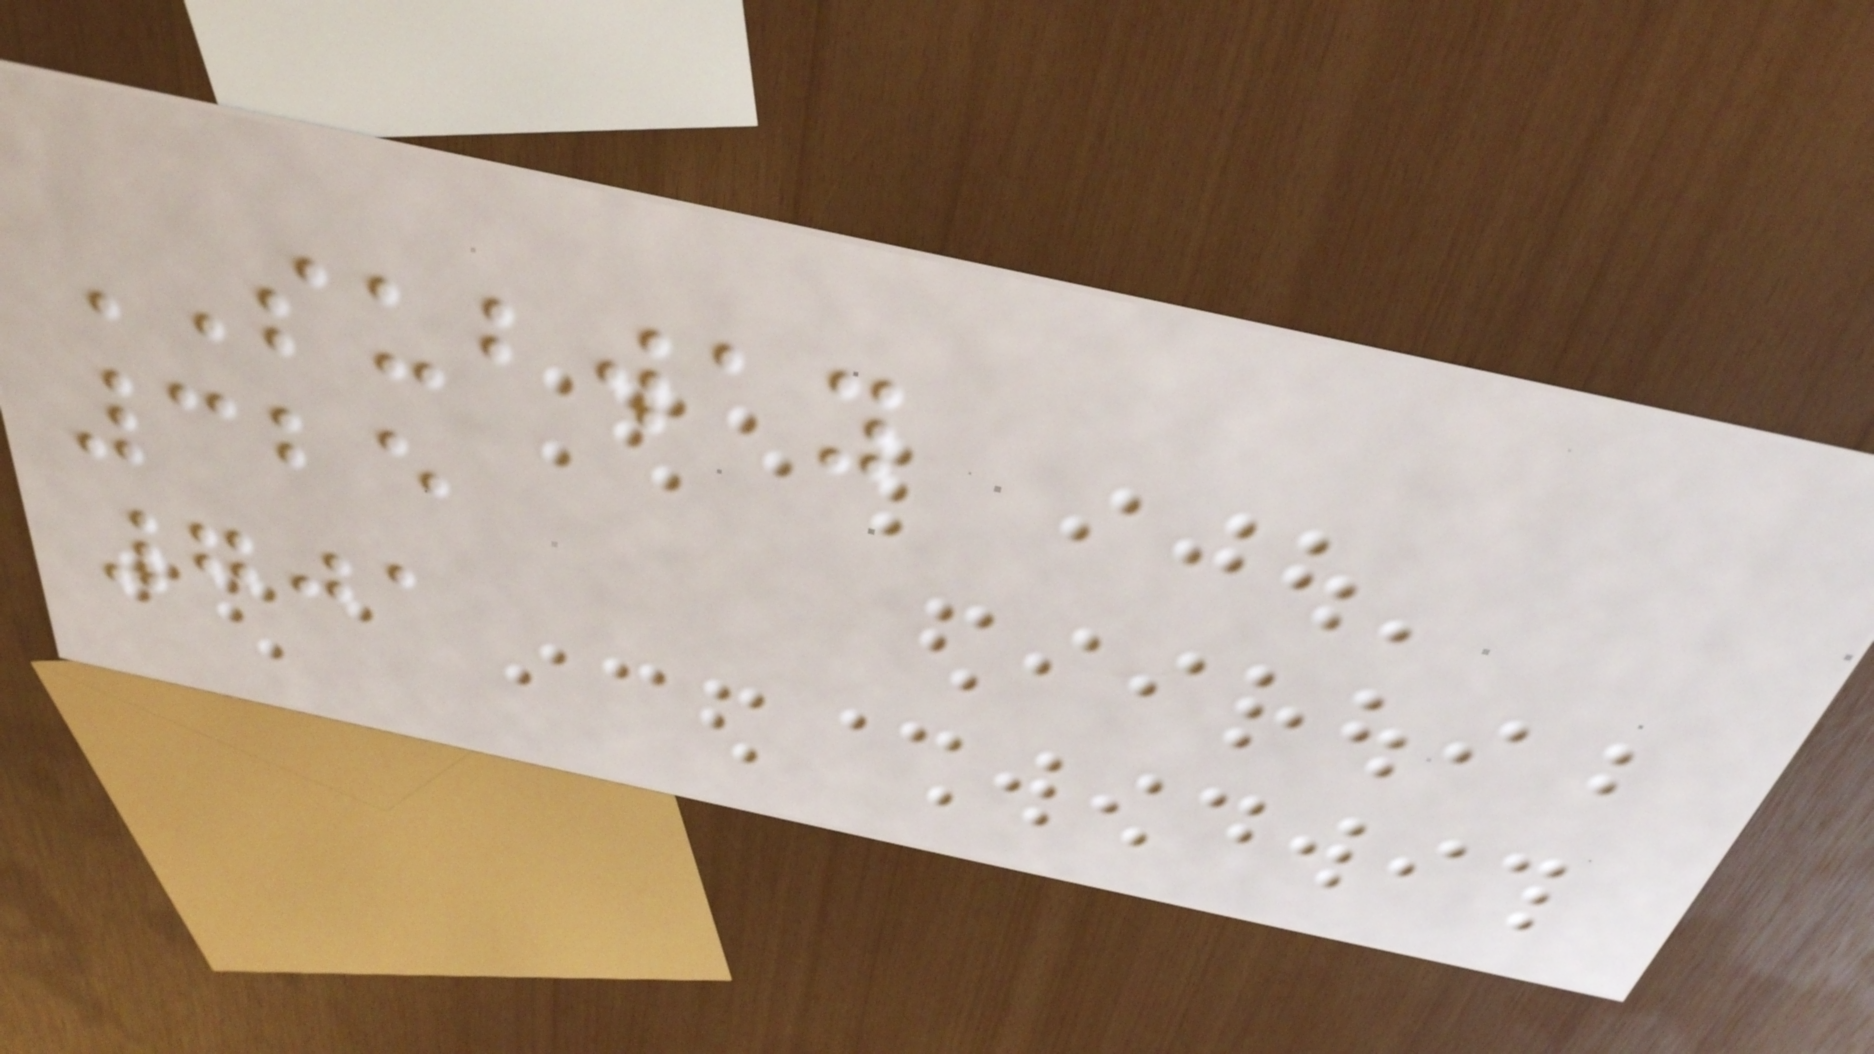SUBWAY
325
701
